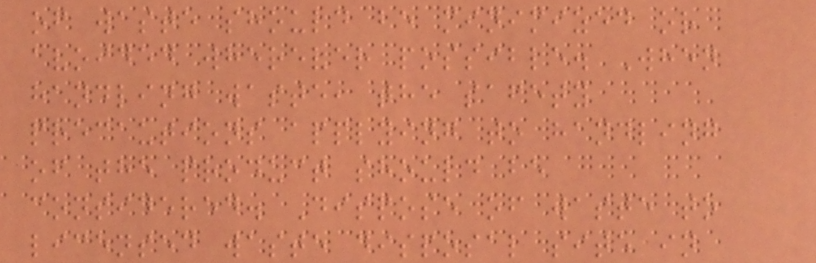of waste should be minimized or
avoided wherever possible. When
handling waste, the safety
precautions applying to handling
of the product should be
considered. Dispose of waste to
licensed waste disposal site in
